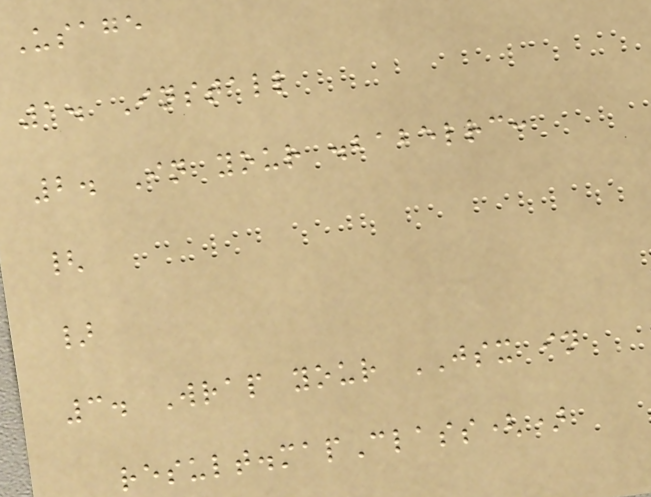Usage
1. Install
2. In your .babelrc:
{
}
3. Wrap your JSX in
result.mapClass()
